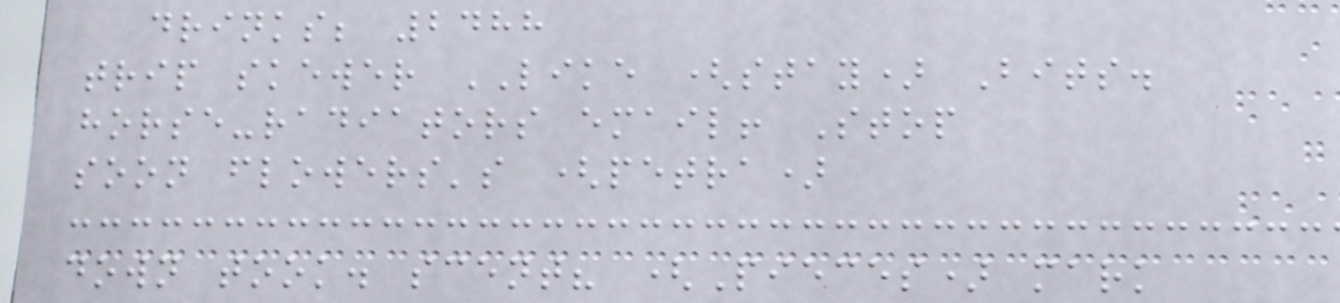drinks; 2488
trip skewer LIKE (stay) Bits.
horse-radiators email! Stop
soon flowers's (petra)
down took. scent? (Pieces) mark
